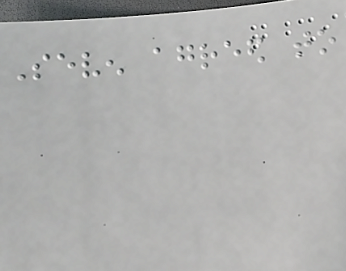Seven agreed to
